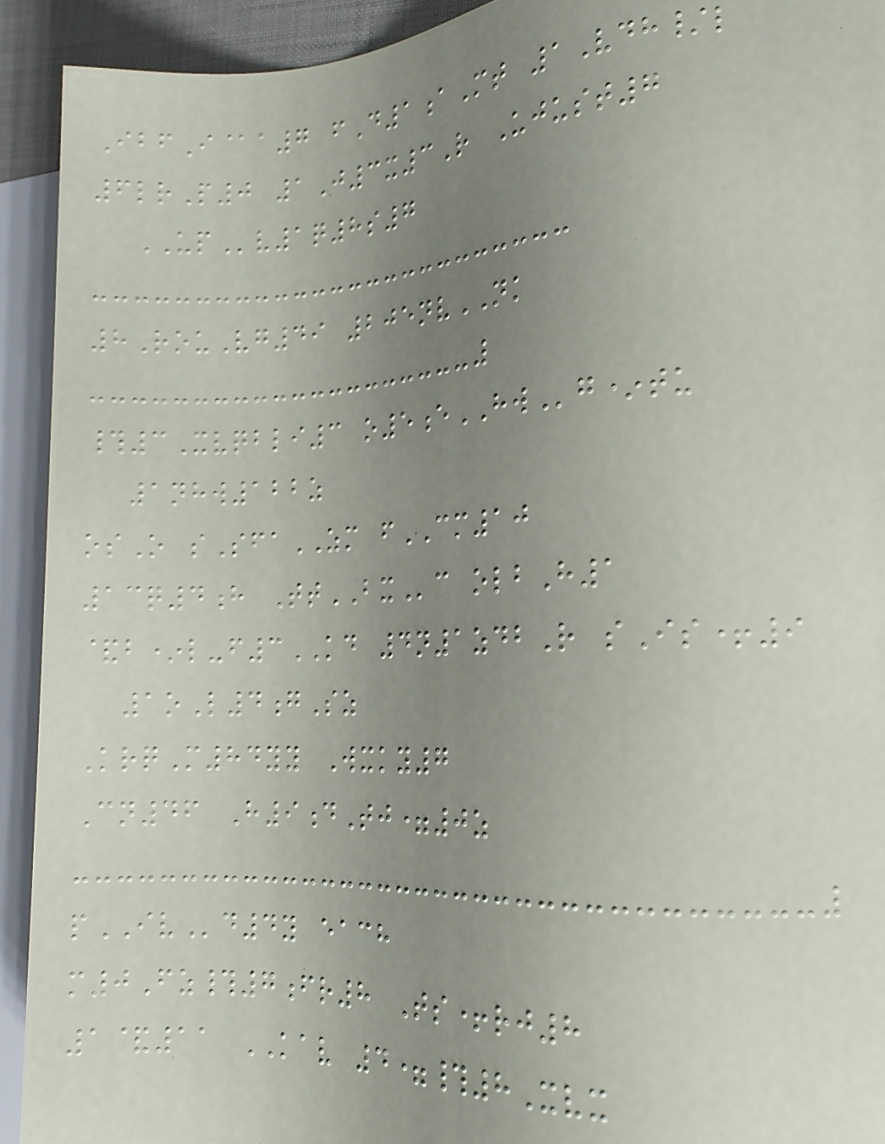IbfI@a7 fD1aMt 1Vdh/l
6lrP0 1J3x3R Ujust7
UPv1q8s7
8RouVg49 205nvNK
#3Xvqbli3 o5eHWg*tu
1nhw122z
osO sSfaZM fCM10
13q4h TtBXc olbH1
&b*l-f3KD 4n1zdbR sIs+9
1oL4gSz
KrqM84yy Wxky7
Cn46 H9dTj=0z
pIVd4y each
m0Fz#7fr8 Ts+rj8
1&11 KAV 4=#8Xvx
